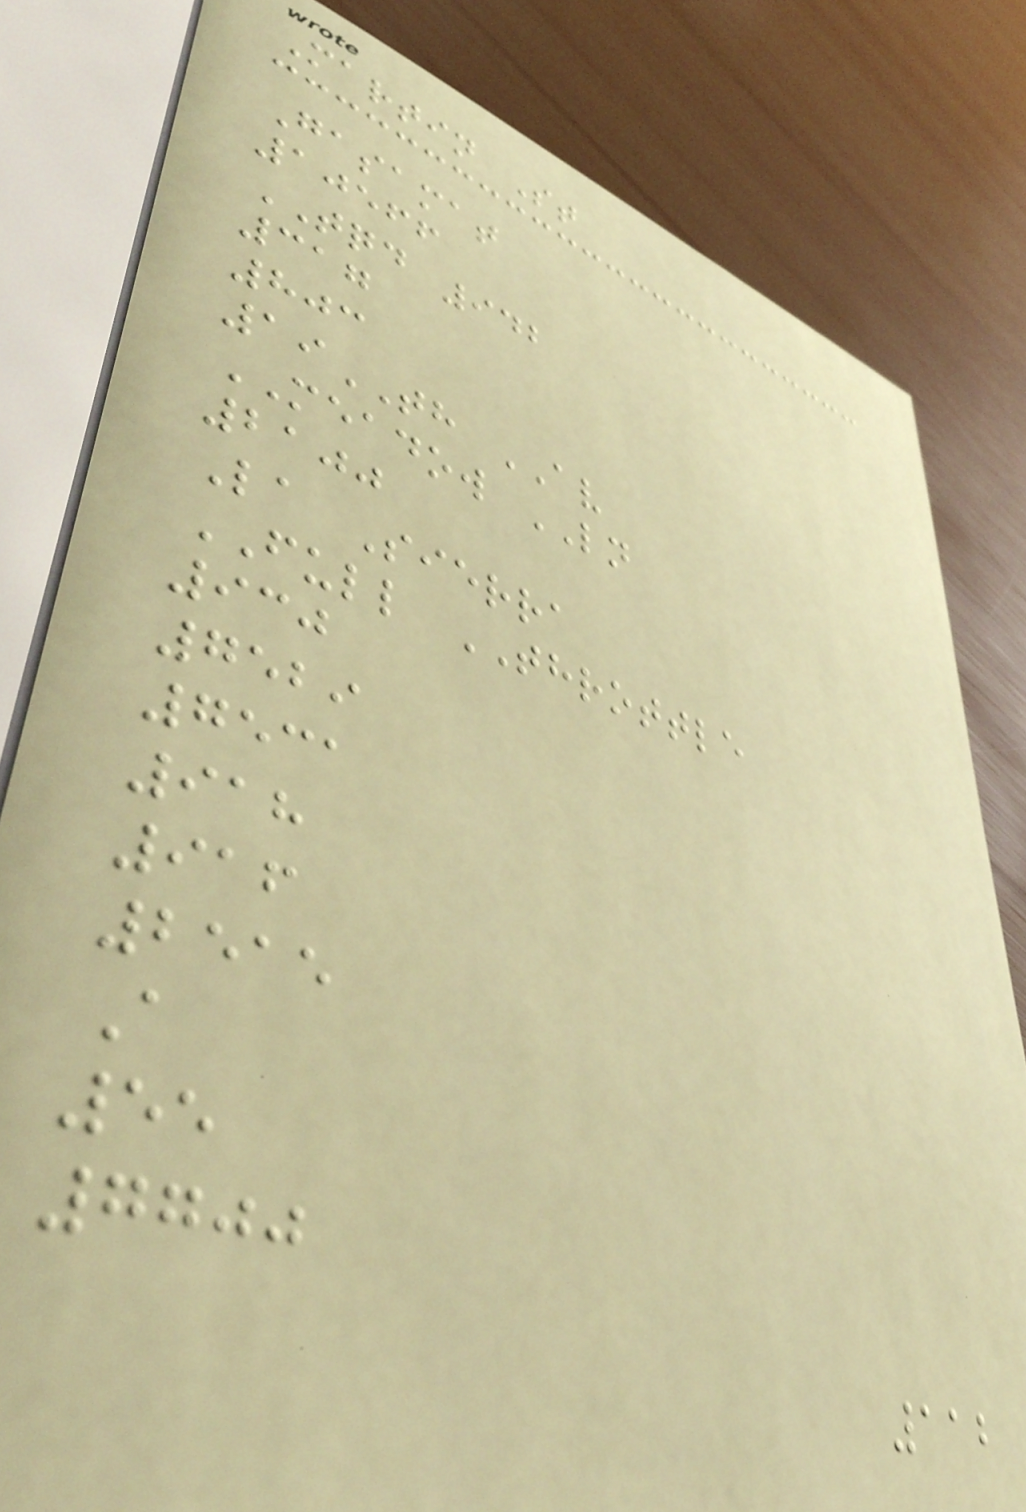Martin St
Gasamat
10566
TQD 942
317
803
19TH AV
MEADOW LN
2100
La Sierra
FULL THROTTLE
930
7529
7531
918
916
2515
A
55
7700
112
